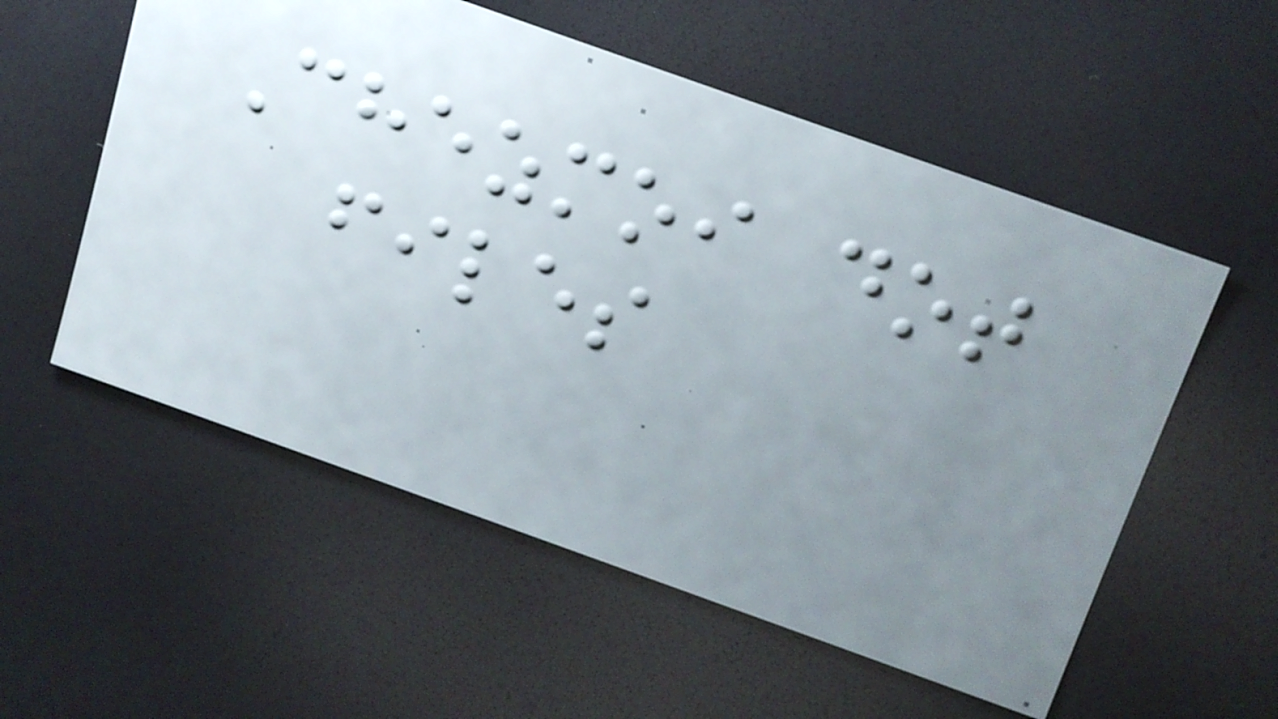Chezmoi dot
files
